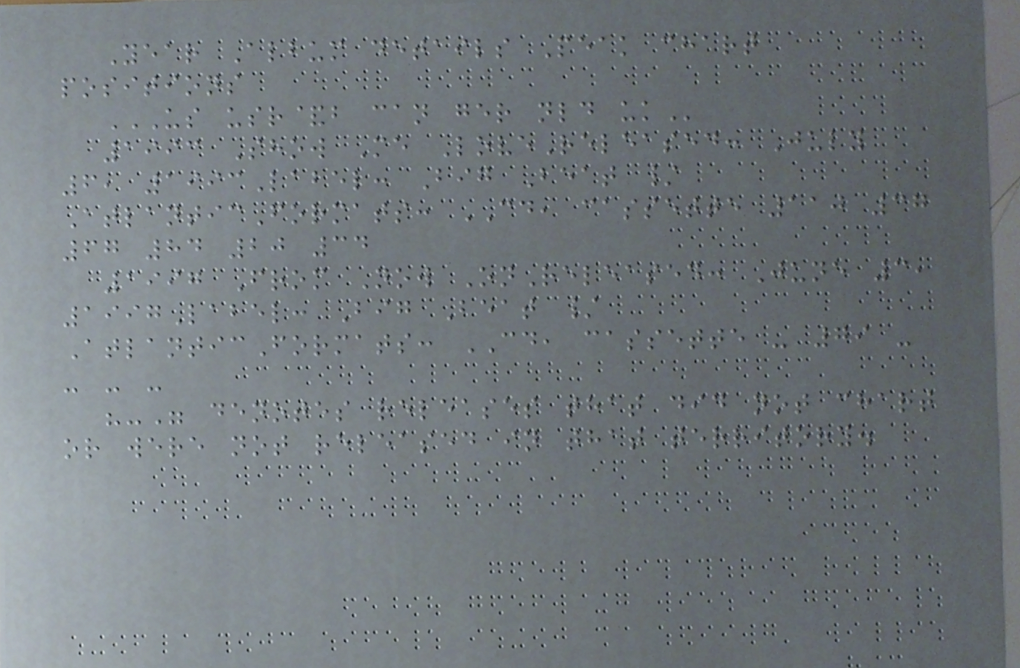Year Album details Peak chart
positions
US USR&B CAN GER NLD UK
1993 Show Me LoveReleased: July
6, 1993Label: Big Beat /
AtlanticFormats: CD, cassette 110 37
67 84 20 34
1997 From Now OnReleased: June 3,
1997Label: Big Beat /
AtlanticFormats: CD, cassette - 79 -
- - -
"-" denotes releases that did not chart
or were not released in that territory.
